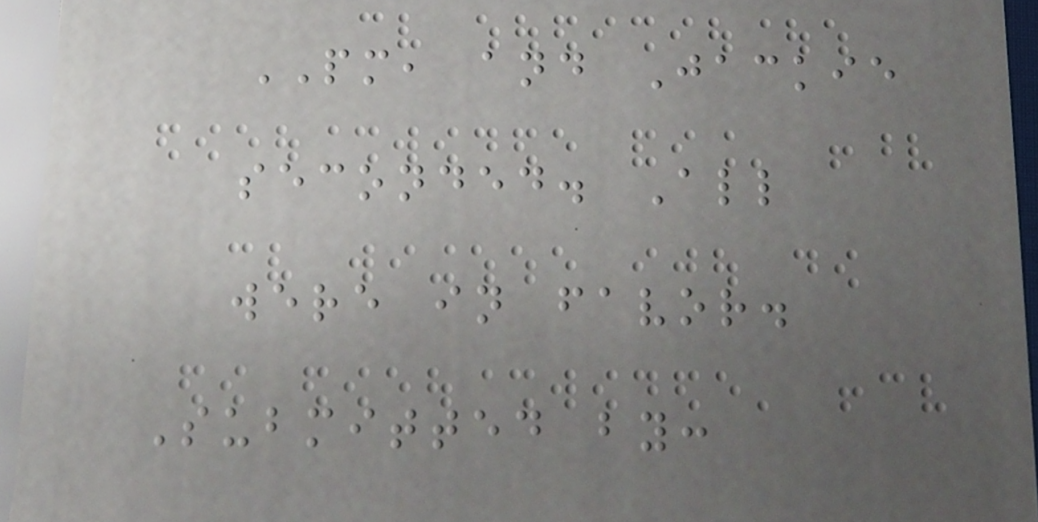PM, and Jackie
seconded. All
were in favor.
Submitted by:
